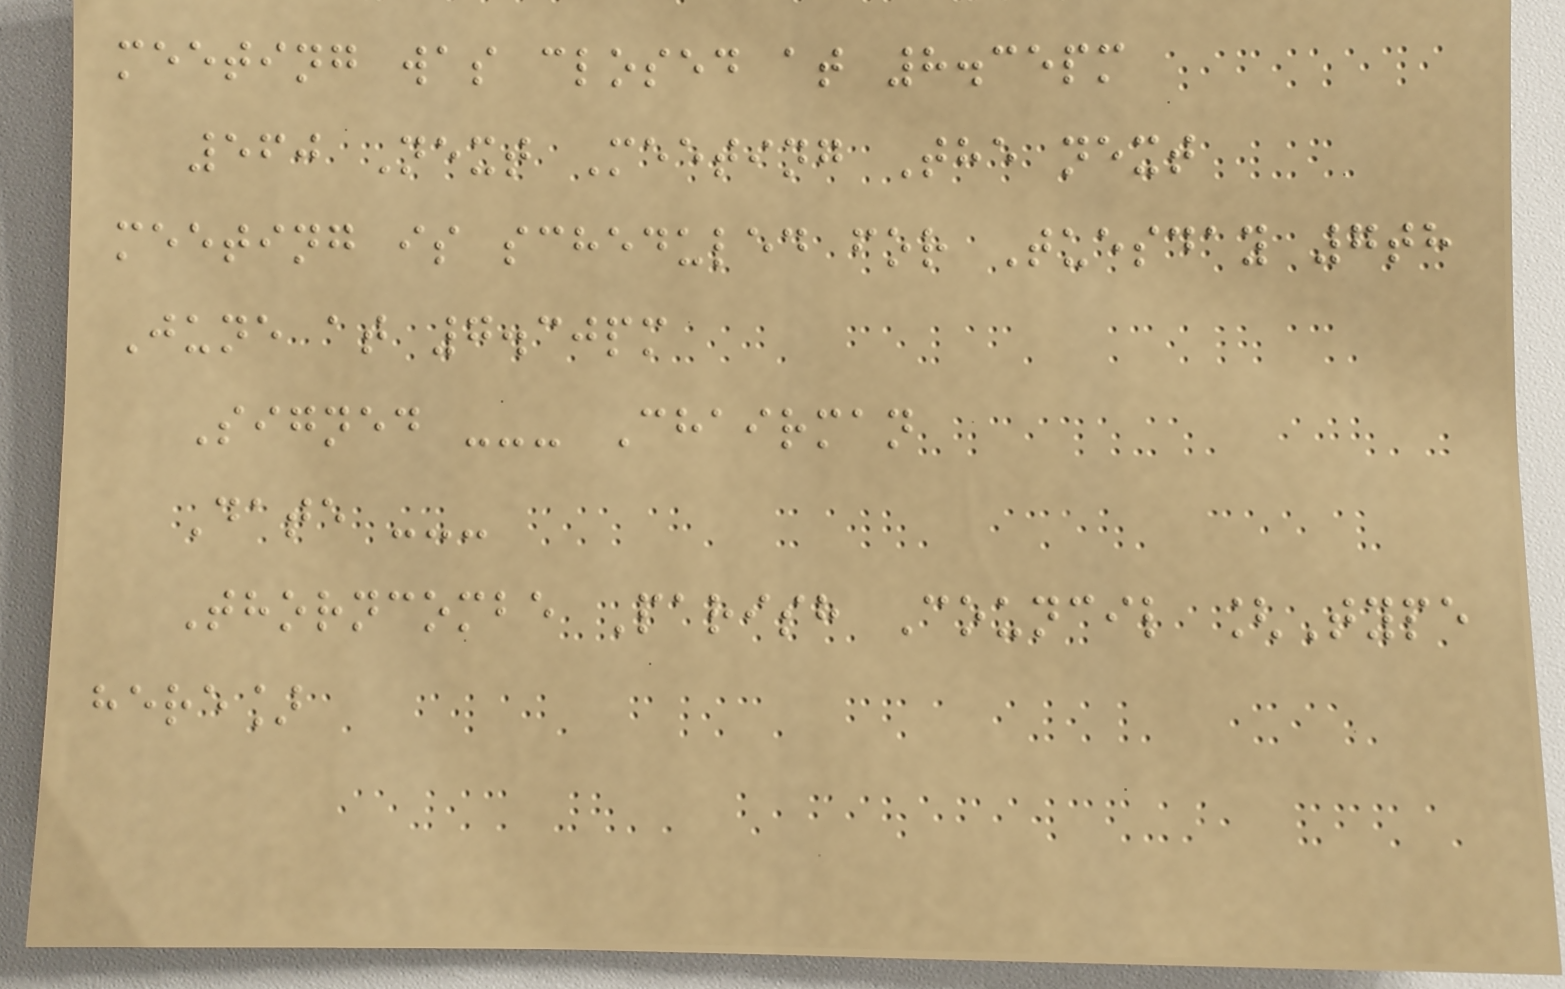meeting was closed at 8.35pm
560 Next Meeting The next
meeting is scheduled for Tuesday 7th
June at 7.30pm
Signed --- Chairman
Date ---
Thorncombe Parish Council [Type
here]
